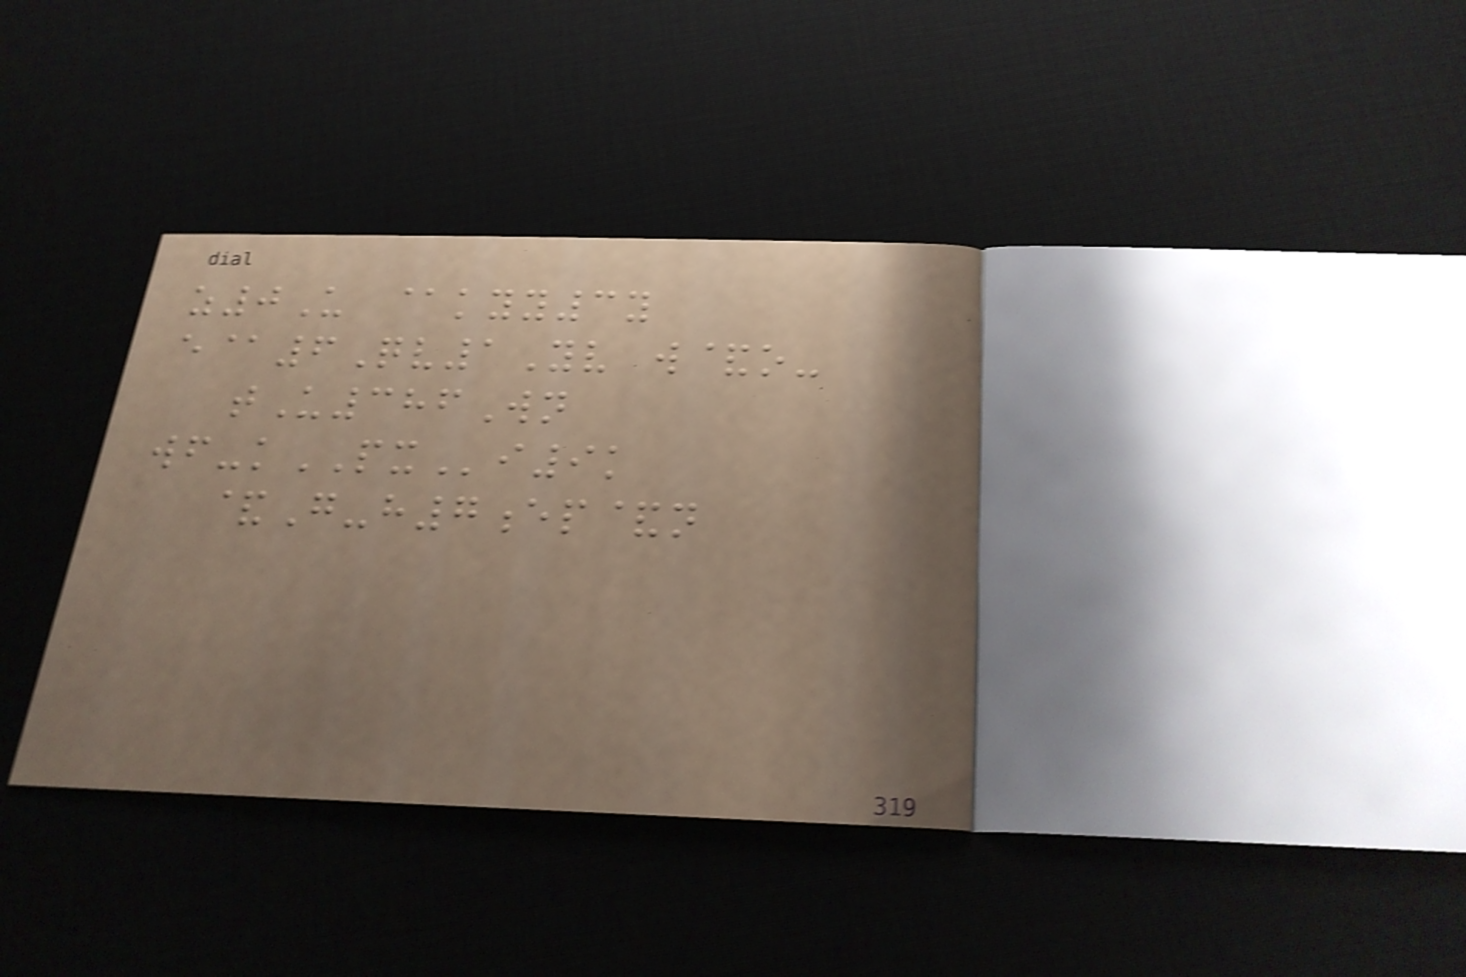z0U @kyy3y
e@6Qv1Yv w&o-
tU386Wn
wf-kPXi9k
&G-h7ep&n
